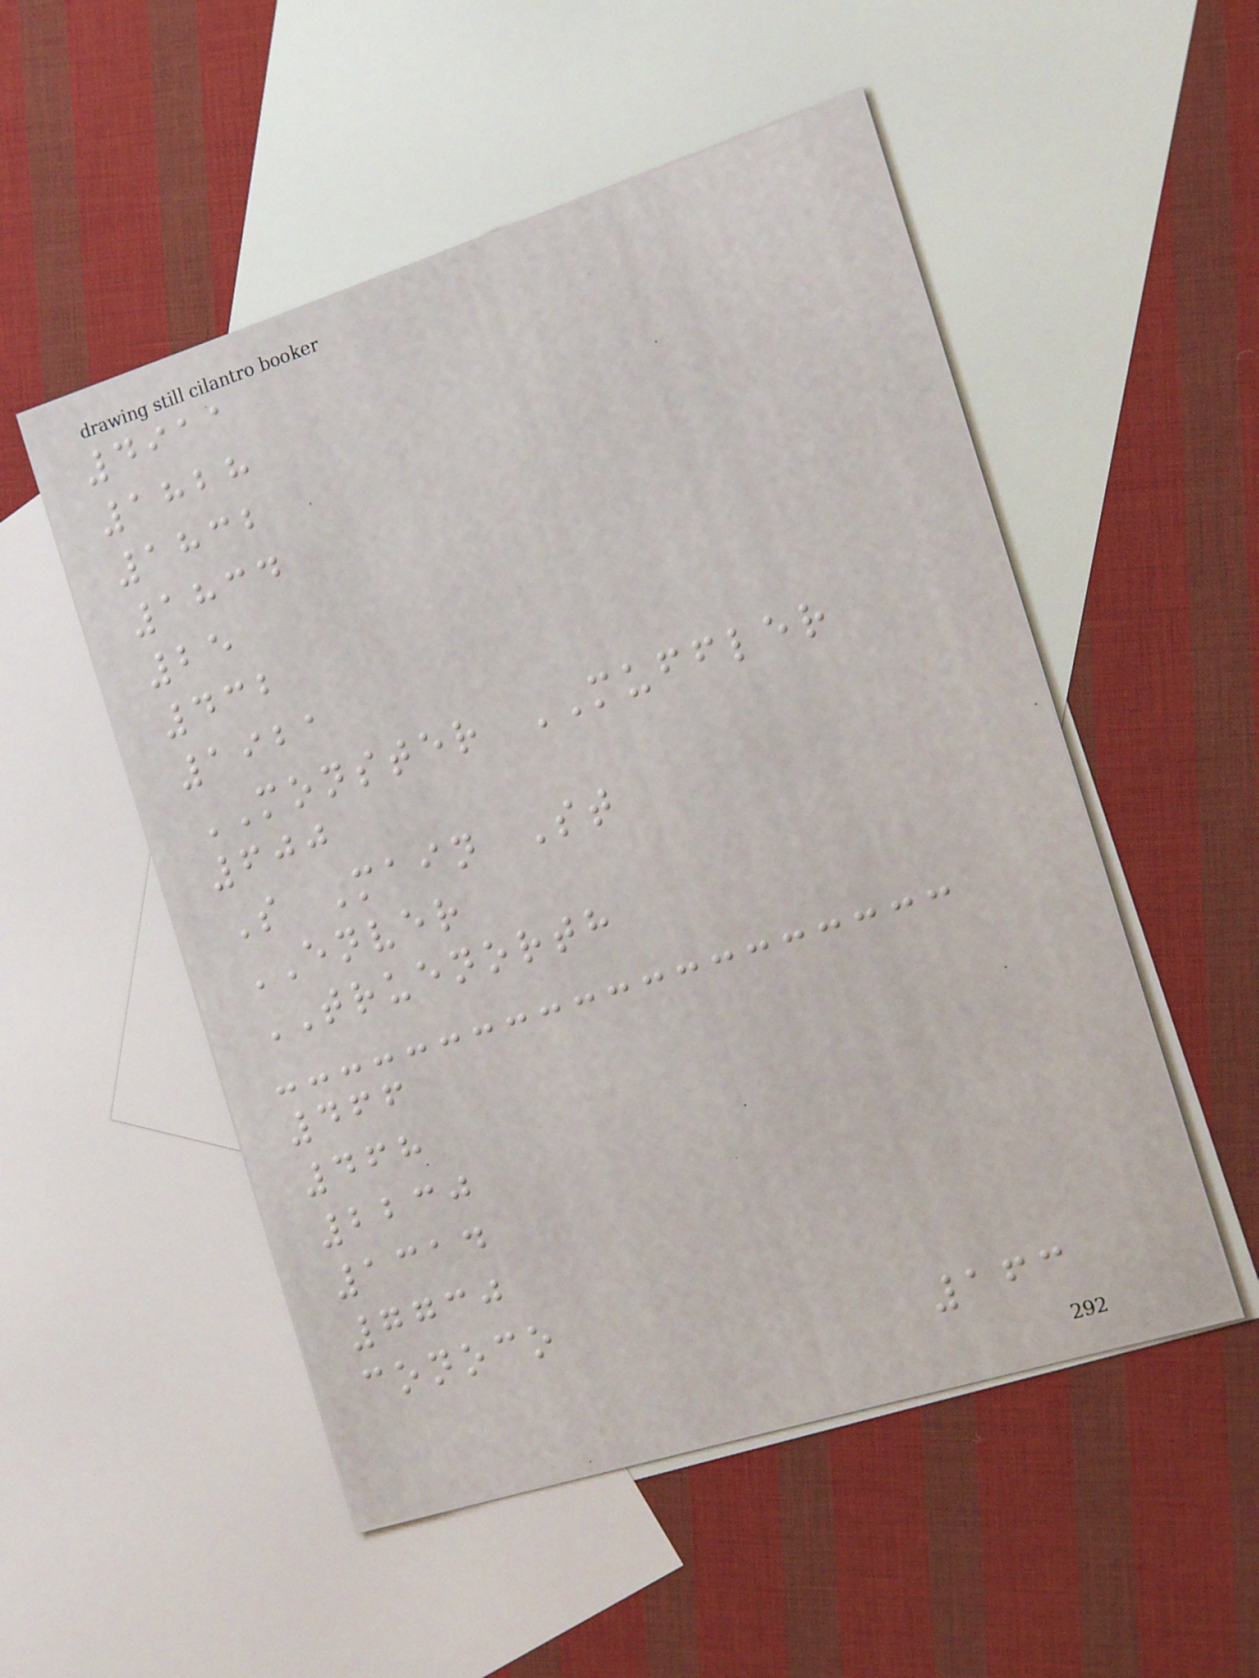4911
1828
1832
1834
25
432
1921
MONSTER MUFFLER
600
S Main St
ENVER
TRUENORTH
466
468
2230
1314
7730
conoco
163
